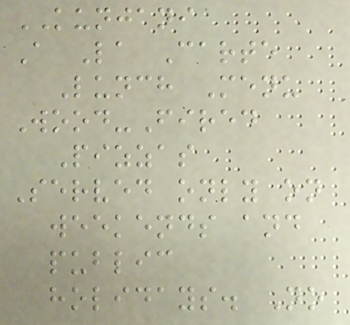KUNJANI
A La Carte
Lunch Menu
Wood-Fired
Pizzas
Served only on
weekends and
public
holidays. No
